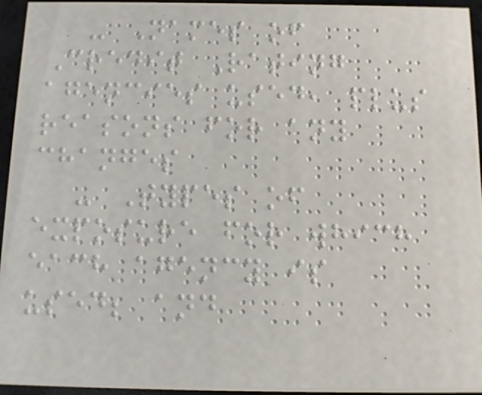- Names of
Credit Rating
agencies used, plus
reasons for any
changes
- Types of
exposure for which
each agency is
used; and
